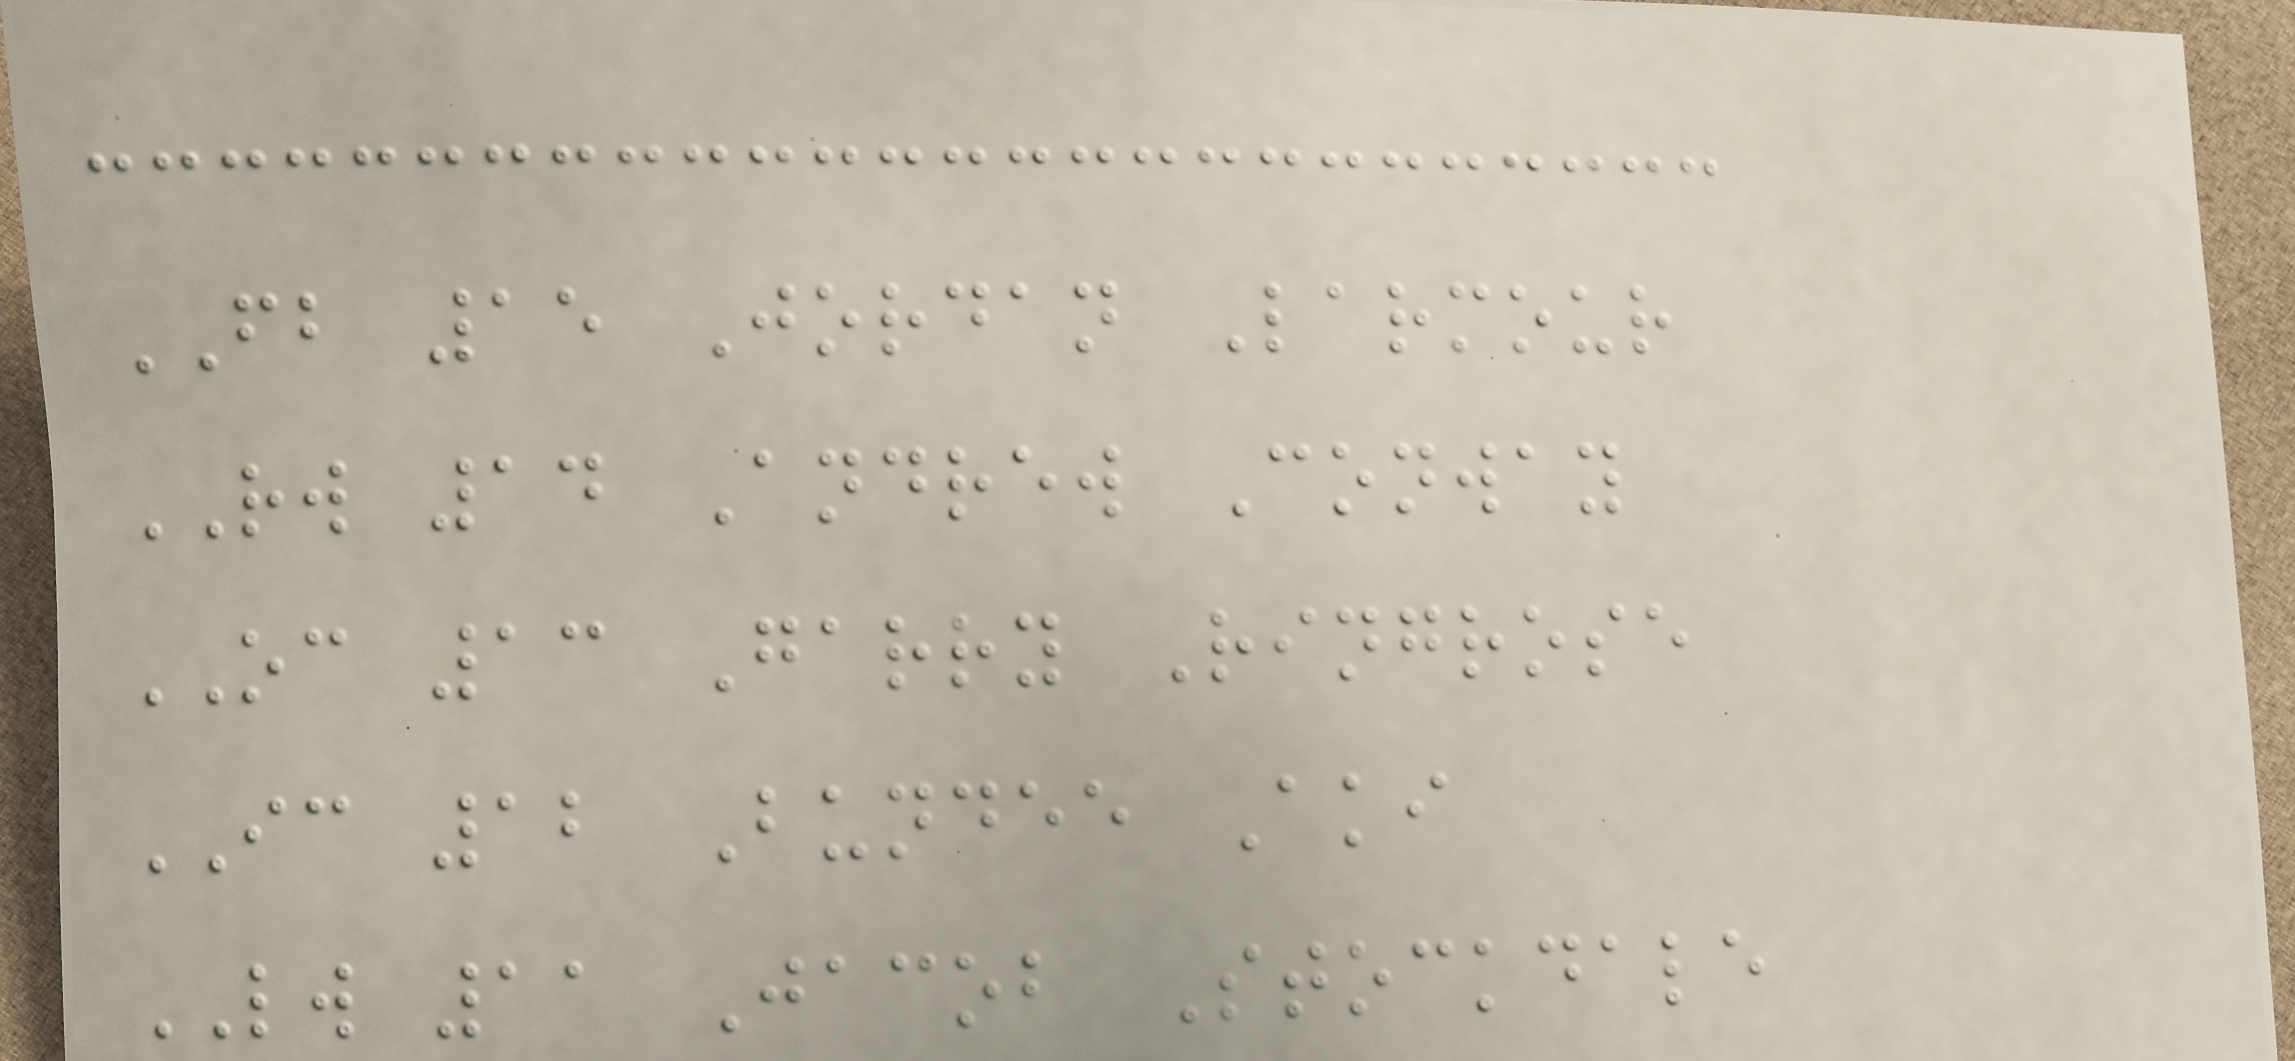FB 15 Jordan Larmour
RW 14 Andrew Conway
OC 13 Garry Ringrose
IC 12 Bundee Aki
LW 11 Jacob Stockdale
